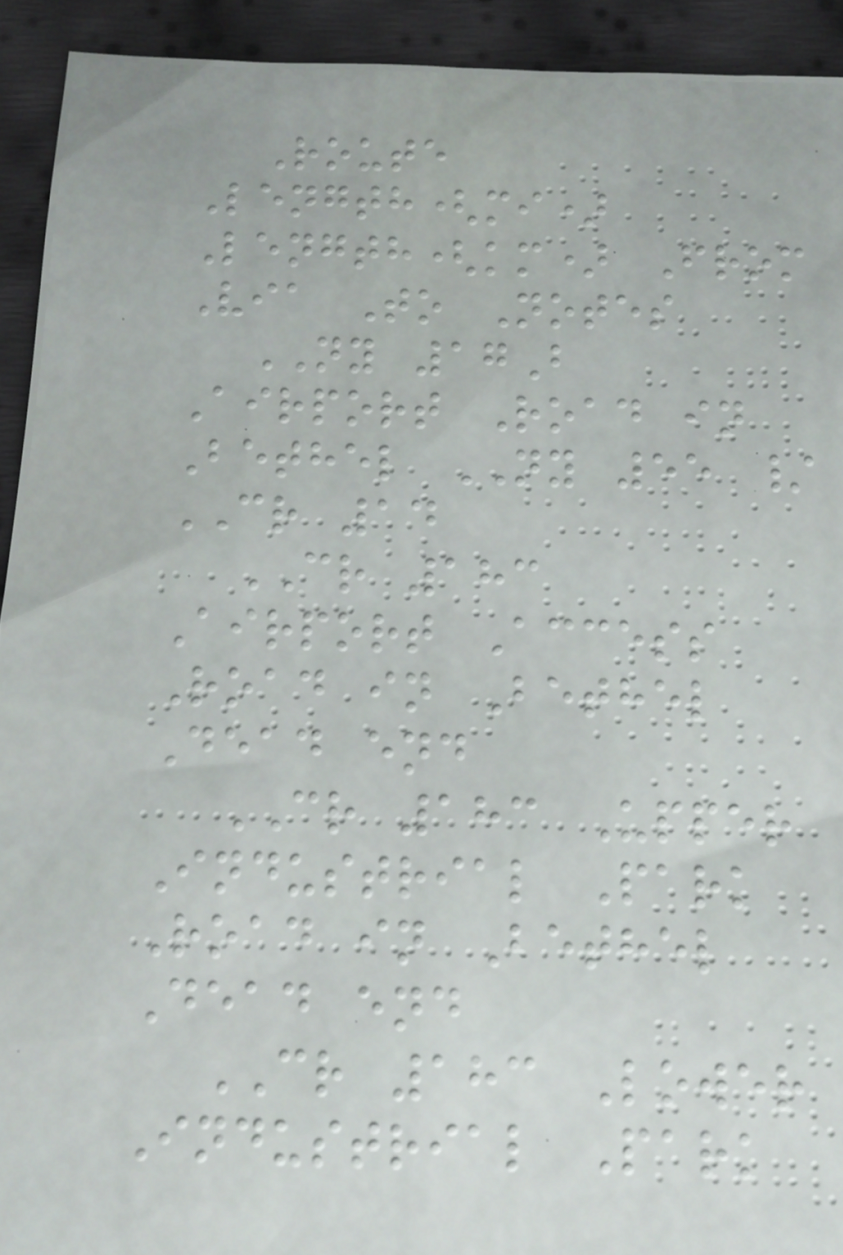Route
Length(mi)
Length(km) From
Via To Notes
NY 17B
Airport Road in
Bethel NY 55 /
CR 14
CR 183
Airport Access
Road in Bethel
Dead end
CR 183 Upper
Industrial Park
Road in Bethel
Dead end
CR 183 Lower
Industrial Park
